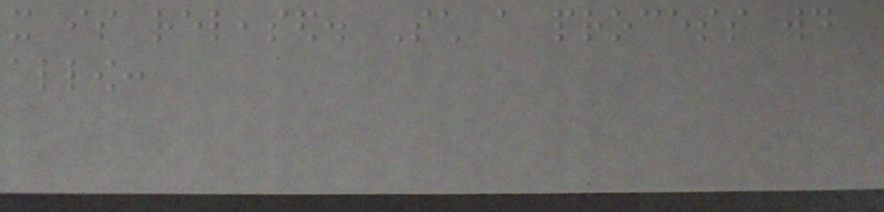it is released. Such a process would
allow:
